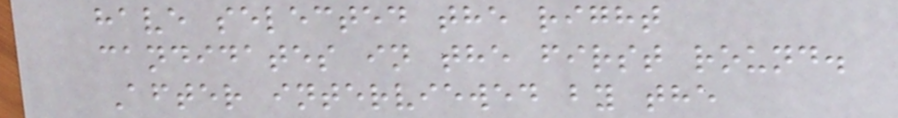have selected the right
candidates in the first round.
After interviewed by the
